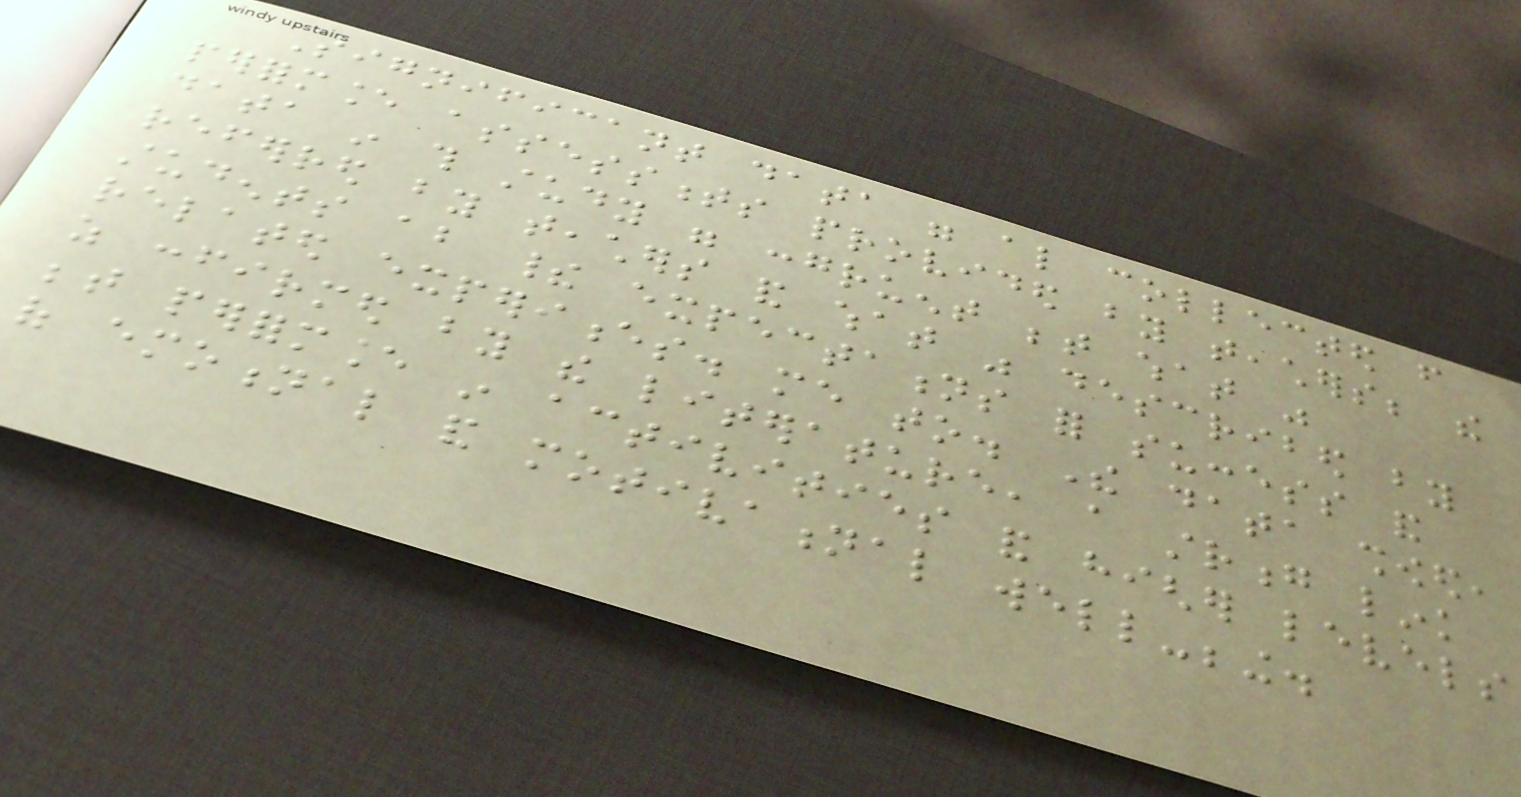Significant data were also collected from
performance assessments provided by teachers; the
data in this study were congruent between what was
referred by teachers and what was described by
students about their expectations for success and
related experiences. me to. The data showed,
as confirmed by the literature, a strong link
between performance in activities and higher levels
of emotional and motivational well-being.
